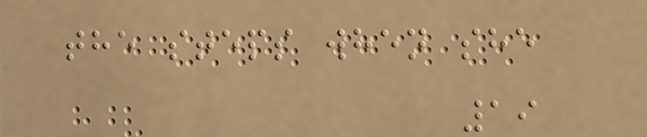the steps when she
19
